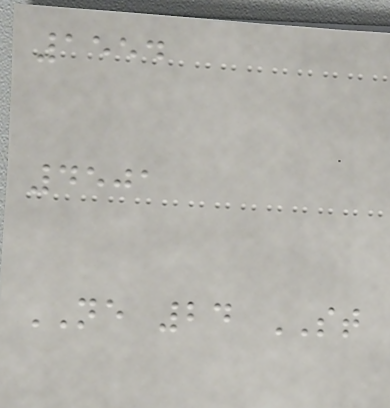1554
4501
NE 24 ST
